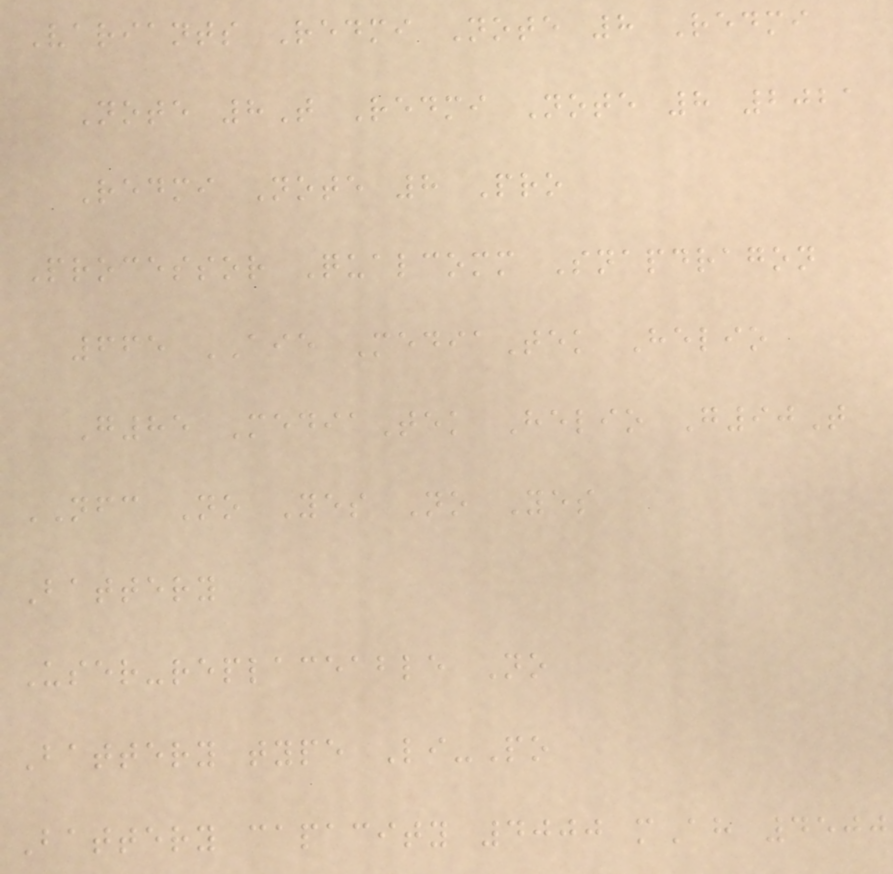Variants Redmi Note 8 Redmi
Note 8T Redmi Note 8 2021
Redmi Note 8 Pro
Processor Qualcomm Snapdragon
665 AIE MediaTek Helio
G85 MediaTek Helio G90T
NFC No Yes No Yes
Battery
User-replaceable No
Battery type Li-Po
Battery capacity 4000 mAh 4500
